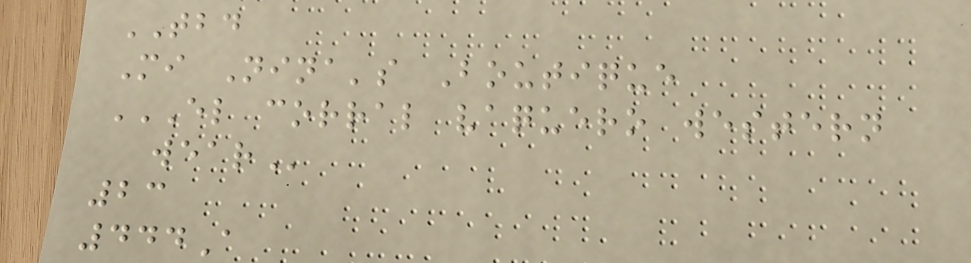TBD
Mi Nina's Boutique
EL CORRAL VAQUERO WESTERN
WEAR
23
444A
